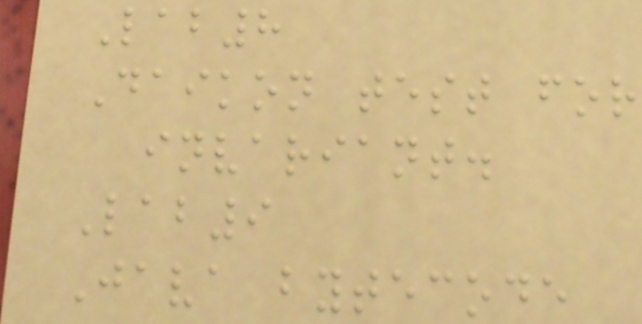Lab8
Daikon test for
invariant.
Lab9
Java bytecode
